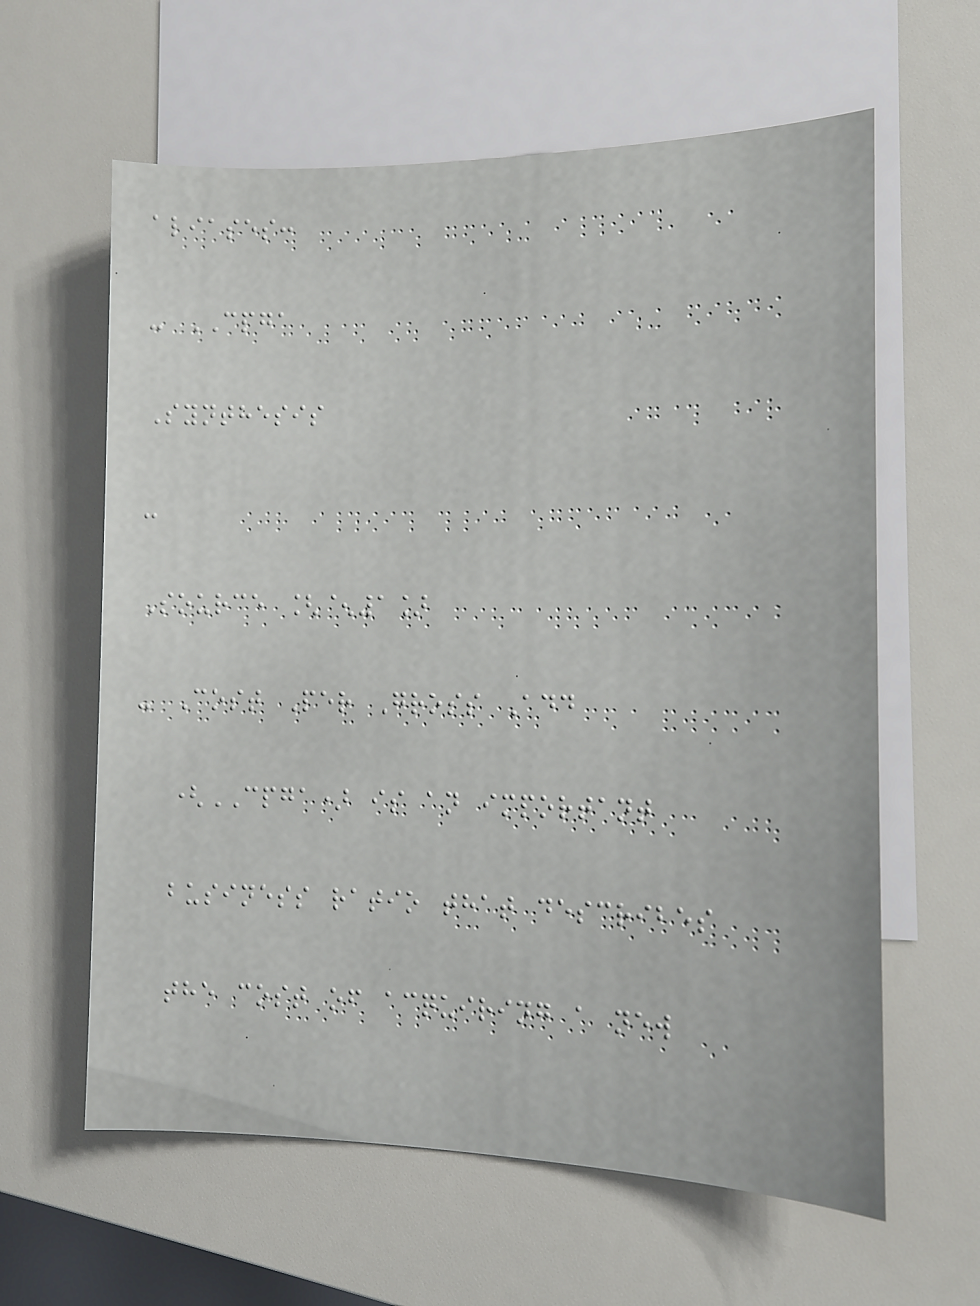aliases:
- CPGA
Synthesis
-
Source [^1]
- Cost Per Gross Add
(CPGA) is an important
business ratio that describes
the cost of acquiring a new
